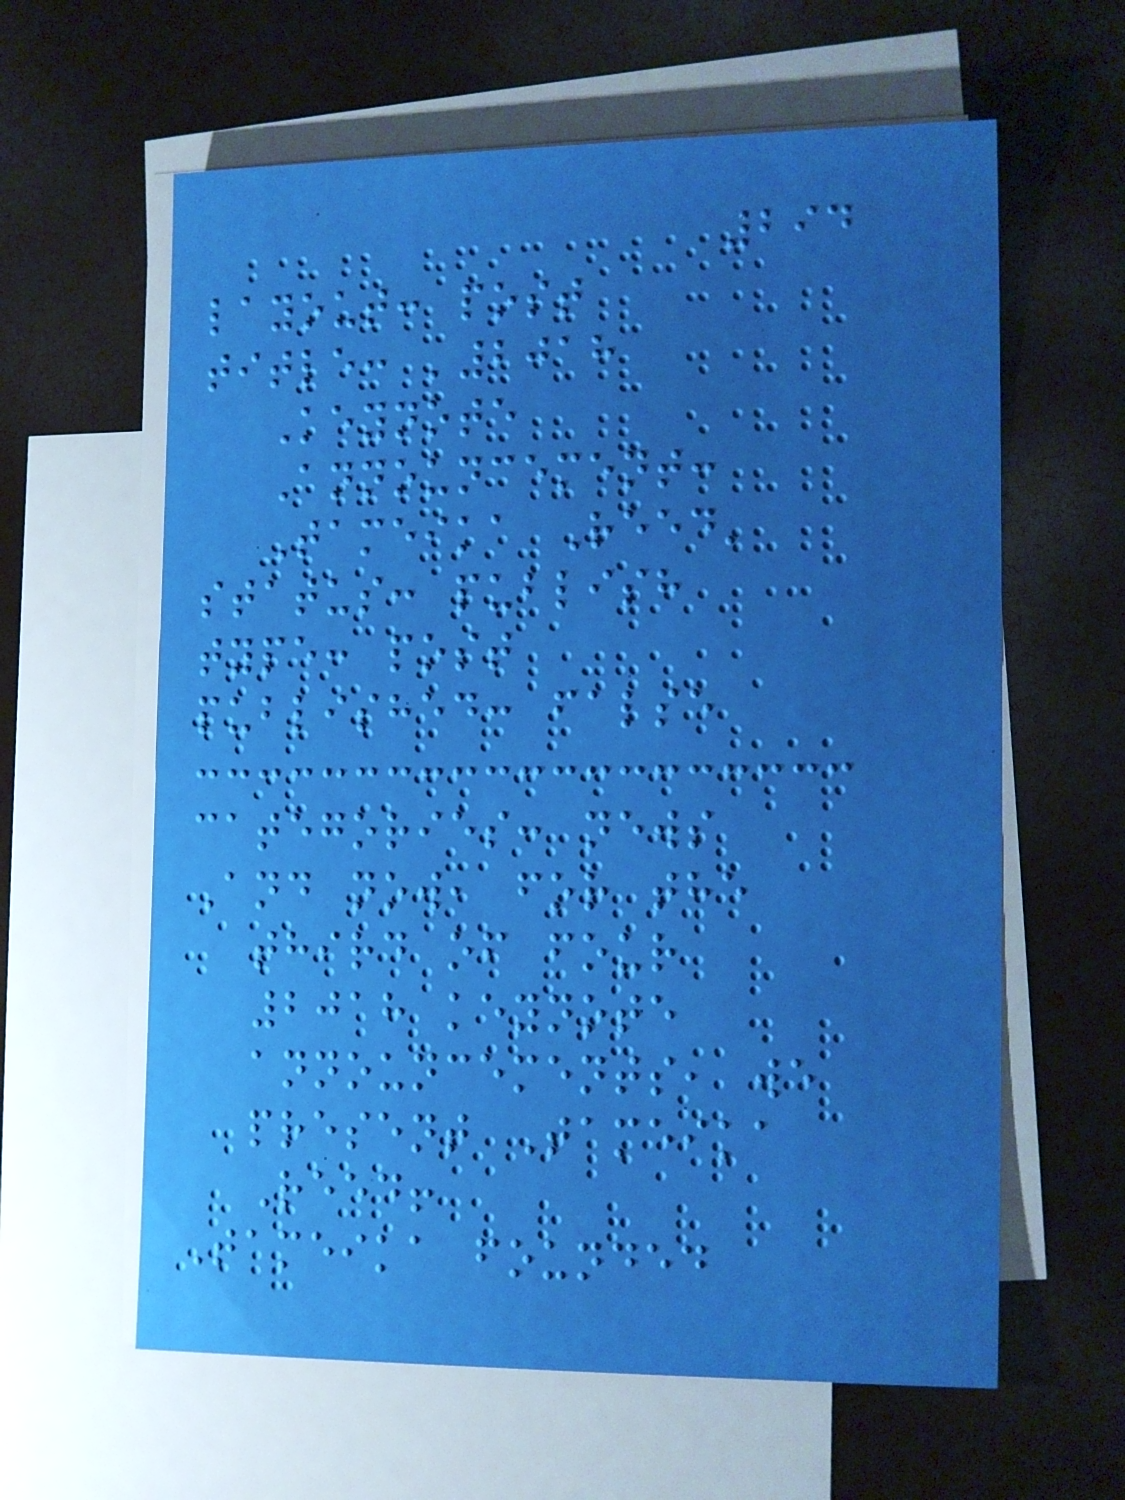294
layout: post
title: '2018
Keynote
Announcement:
Tameika Reed'
status: publish
type: post
published: false
categories: news
And now, for the
third of four
2018 keynote
announcements, we
present Tameika
Reed!
Tameika founded
